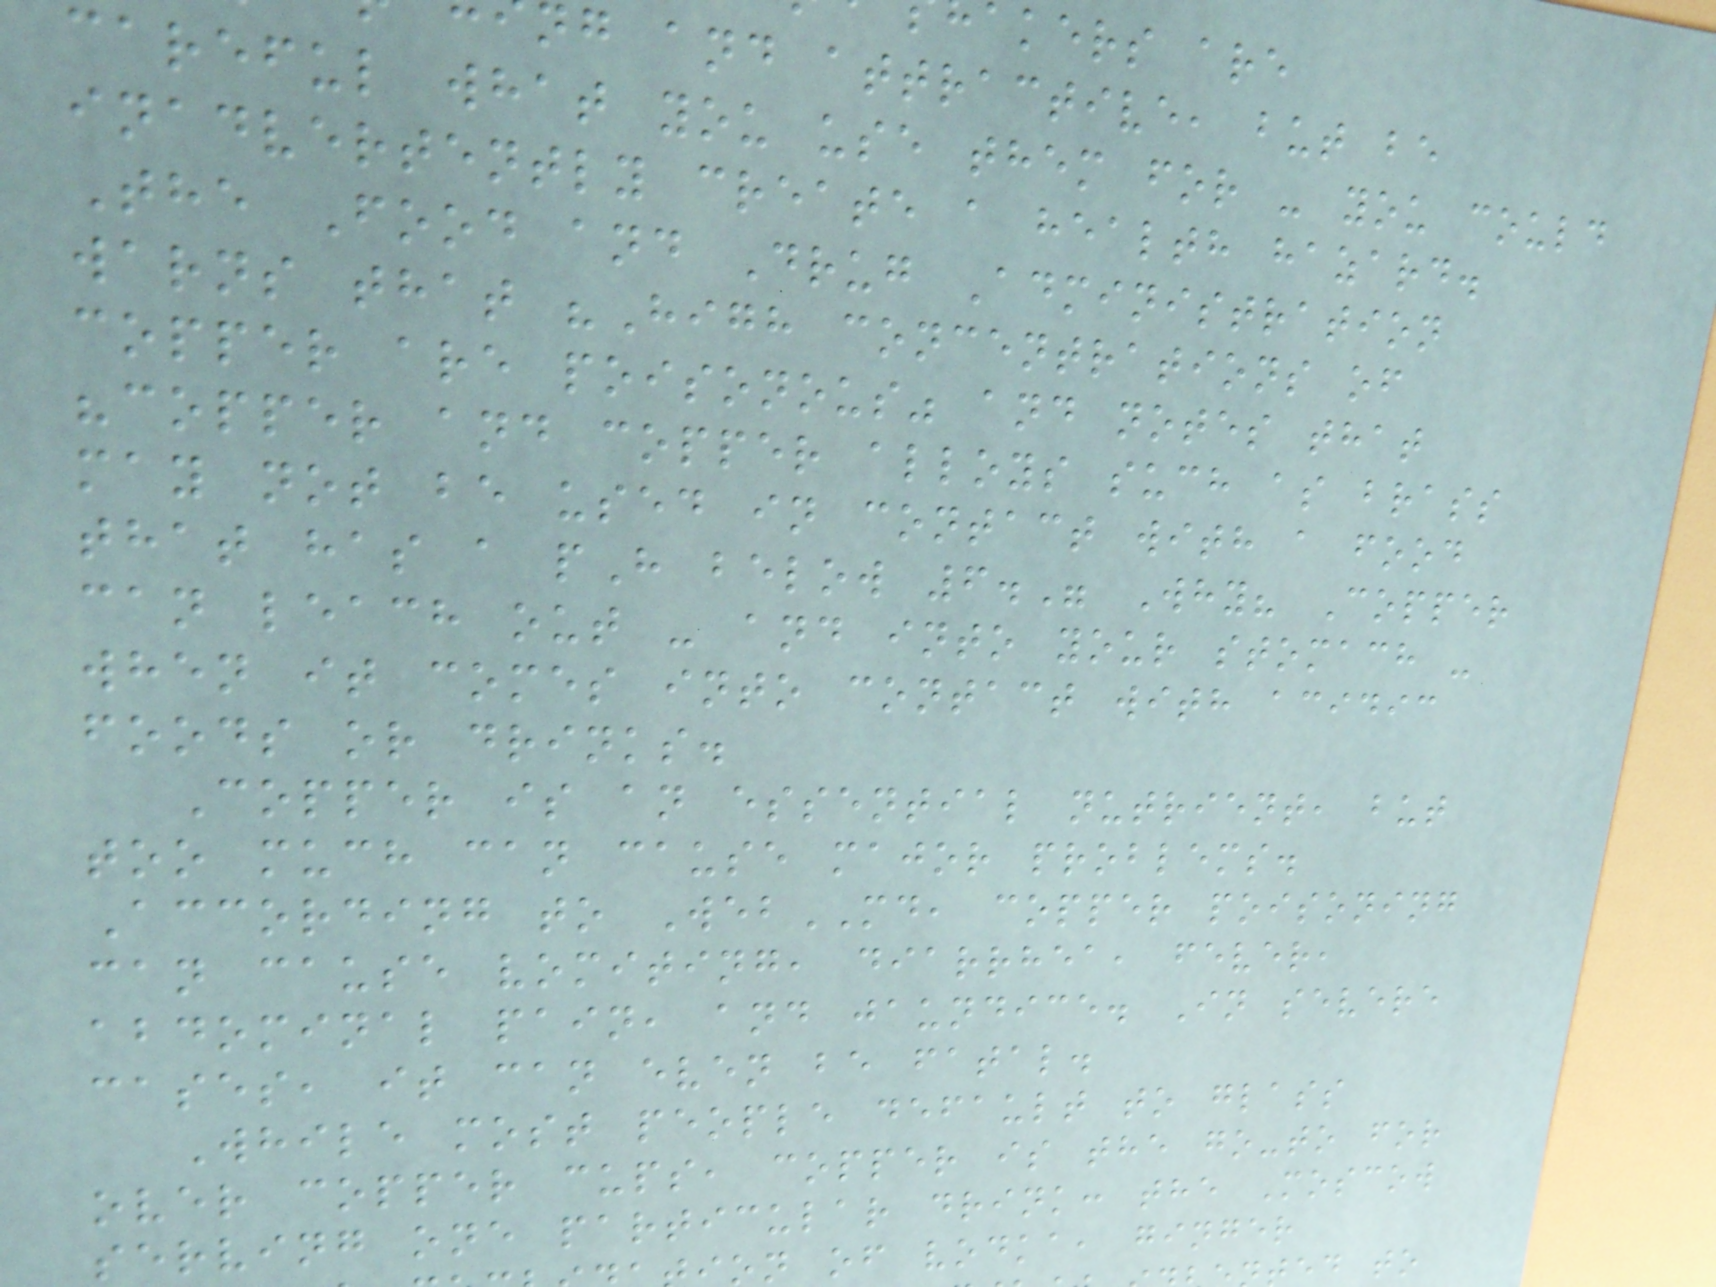akers are
ng and attractive, but be
careful what you use them for - you could
inadvertently create a health hazard.
The Food and Drug Administration
warns that "High concentrations of
copper are poisonous" and notes that
"copper and copper alloys such as brass
may not be used in contact with a food
that has a pH below 6." Why? Copper
can leach out - and into your stomach -
when it comes into contact with acidic
foods or drinks.
Copper is an essential nutrient, but
too much can cause major problems.
According to WebMD, copper poisoning
can cause vomiting, diarrhea, fever,
abdominal pain, and jaundice. In severe
cases, it can even be fatal.
While most people default to glass
over copper cups, copper is the go-to for
serving one particular drink: the Moscow
on of vodka, ginger
